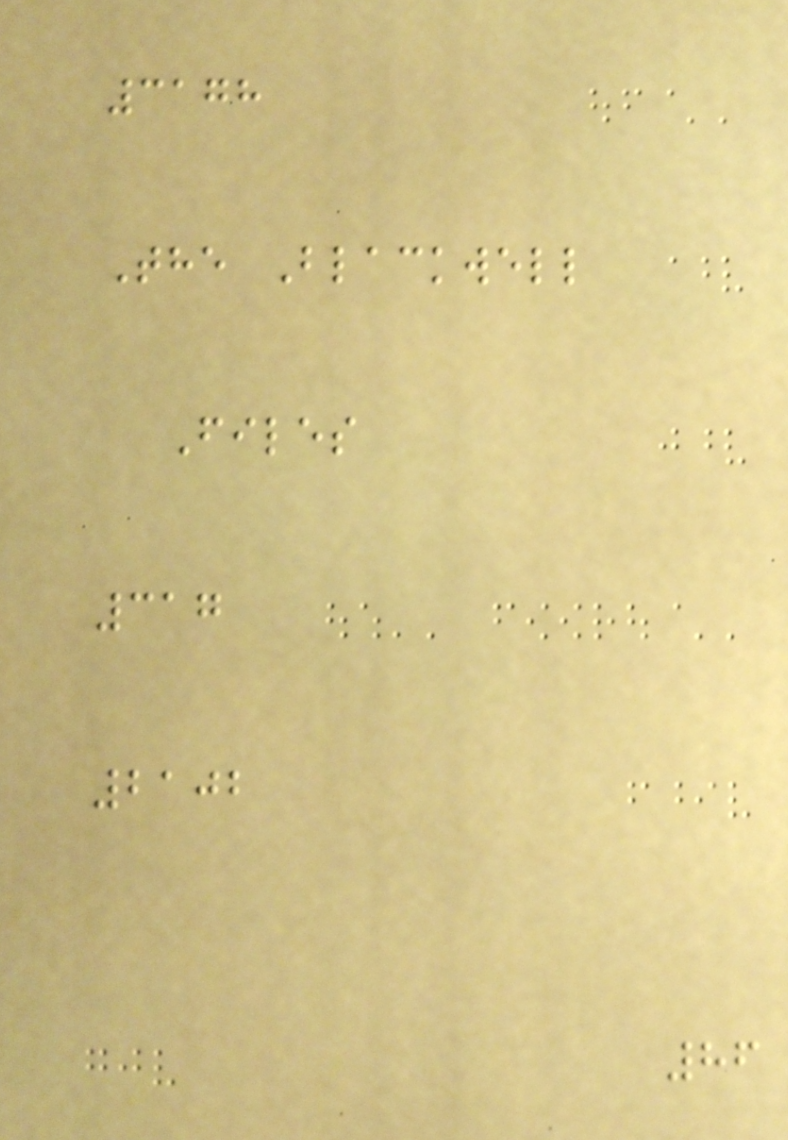3178
The Blackwell
Files
317
2102
86
